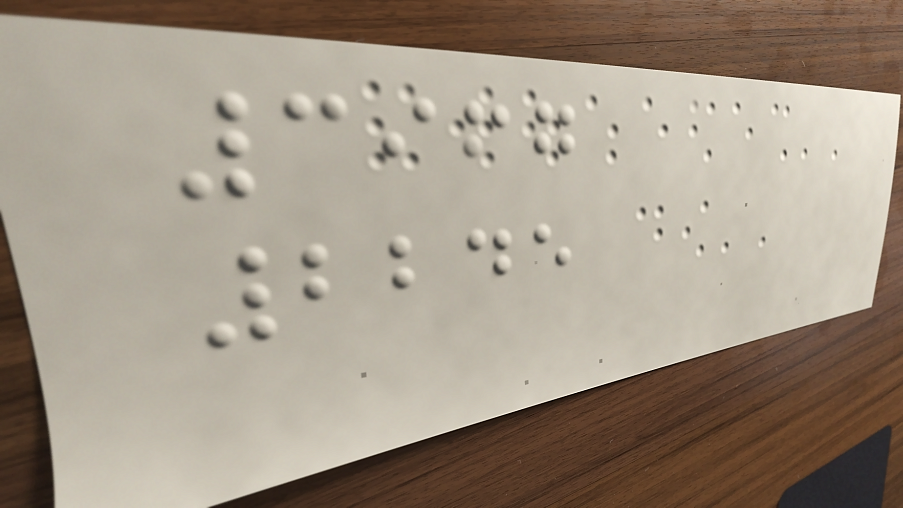3967
2245
